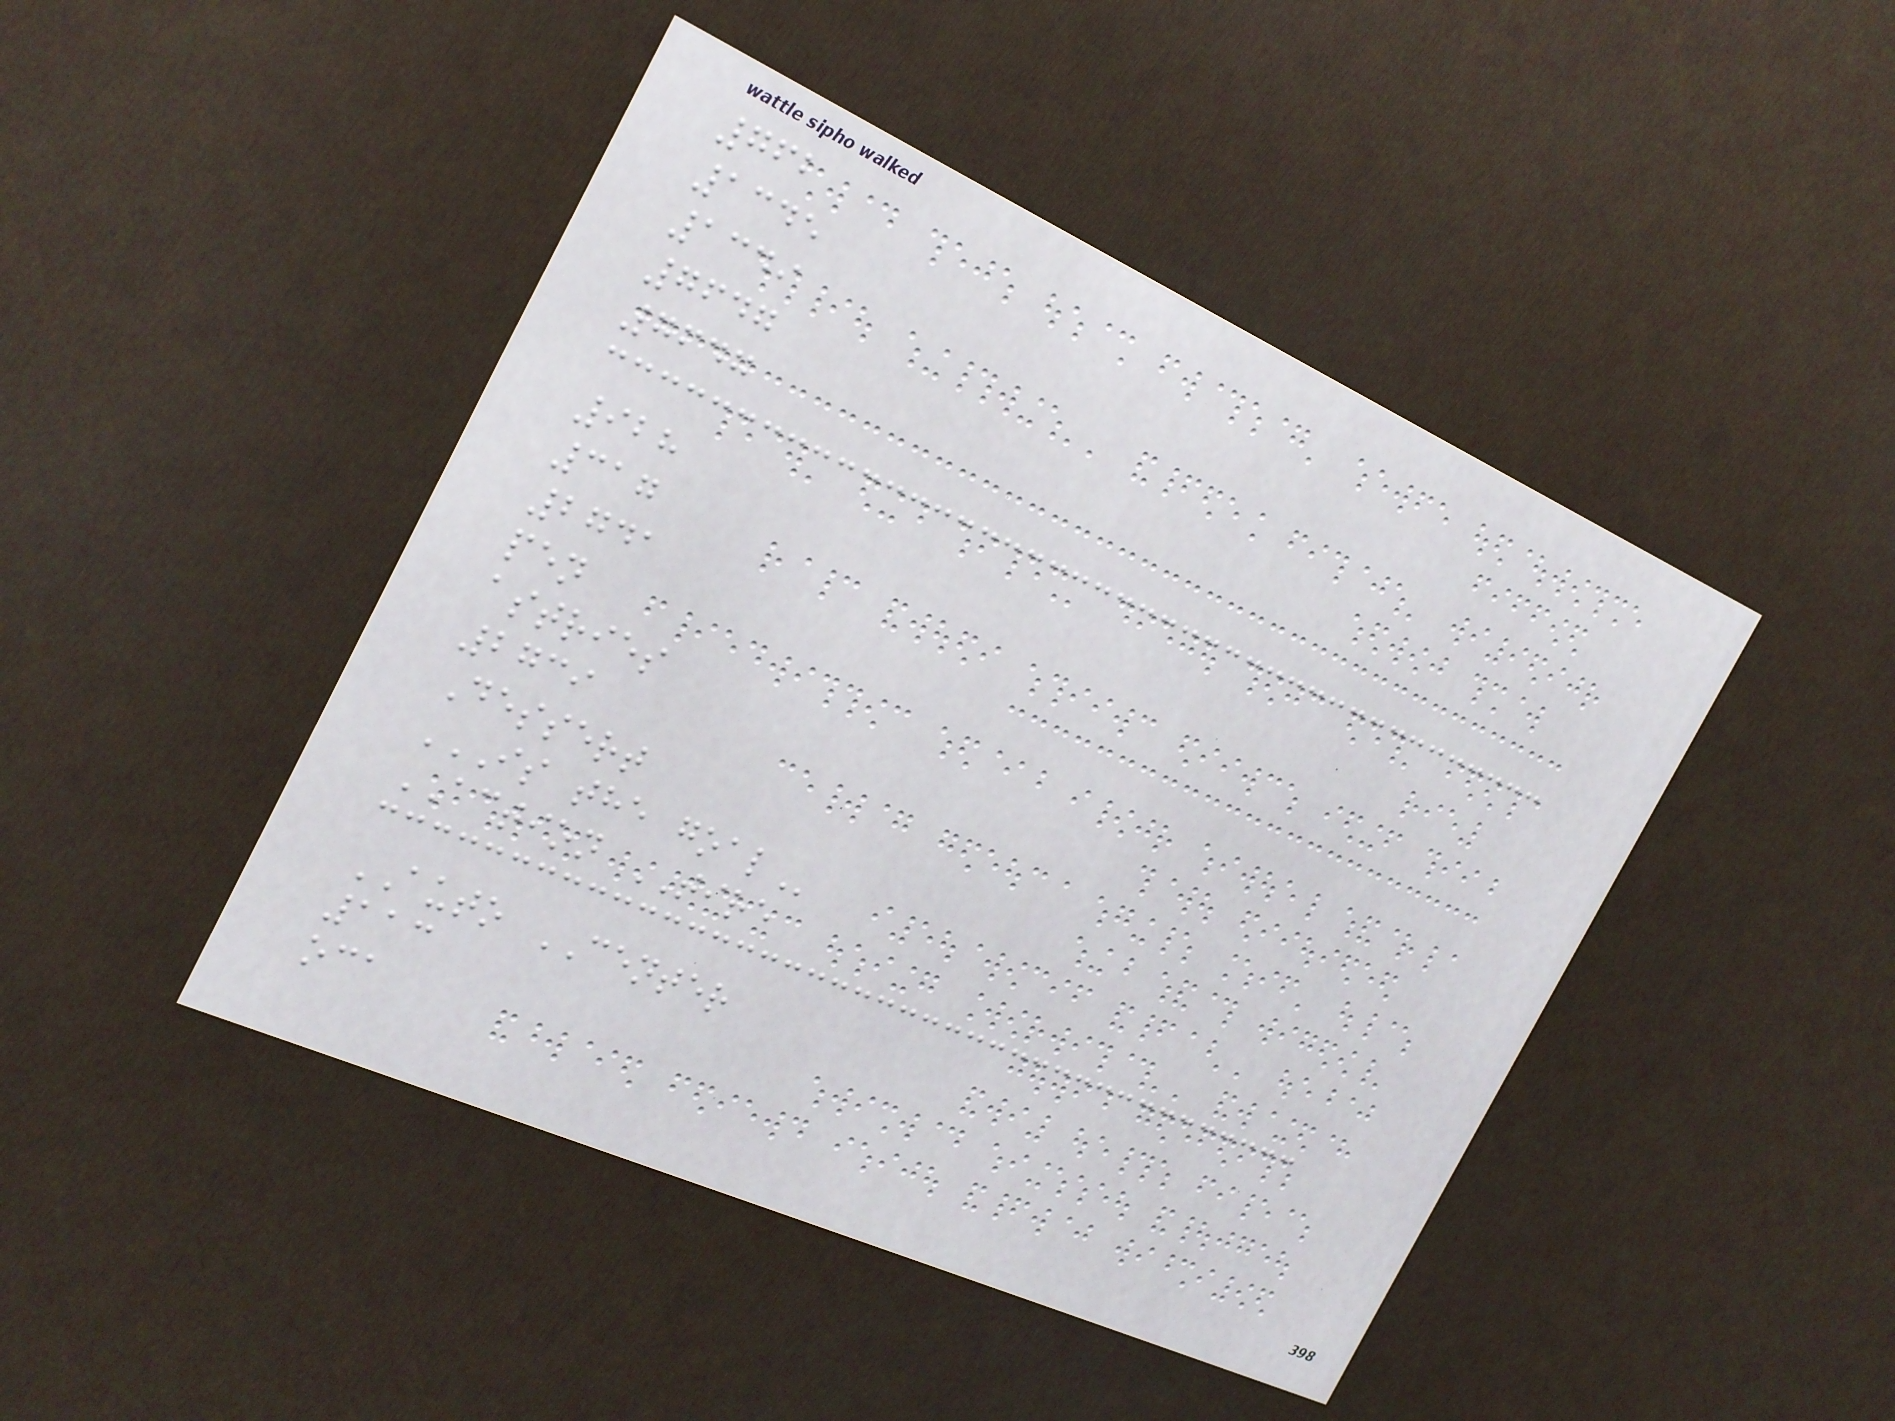762
1345
1349
7647
7647
928
317
2741
pen
astries
2739
Dessert
IS THE GOAL
ACTION TIRE
AUTO CENTER
113
oca
